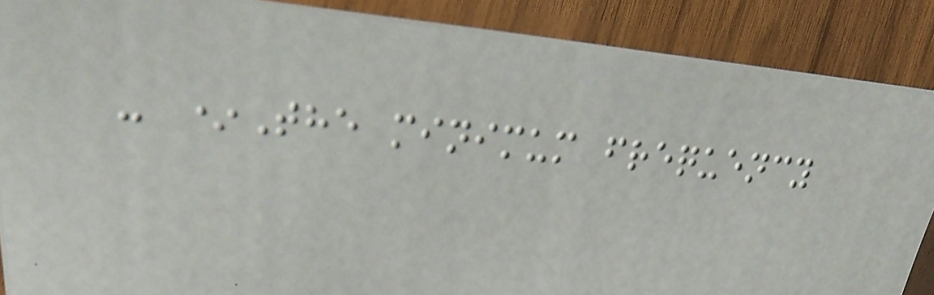- *The minimum frequency
